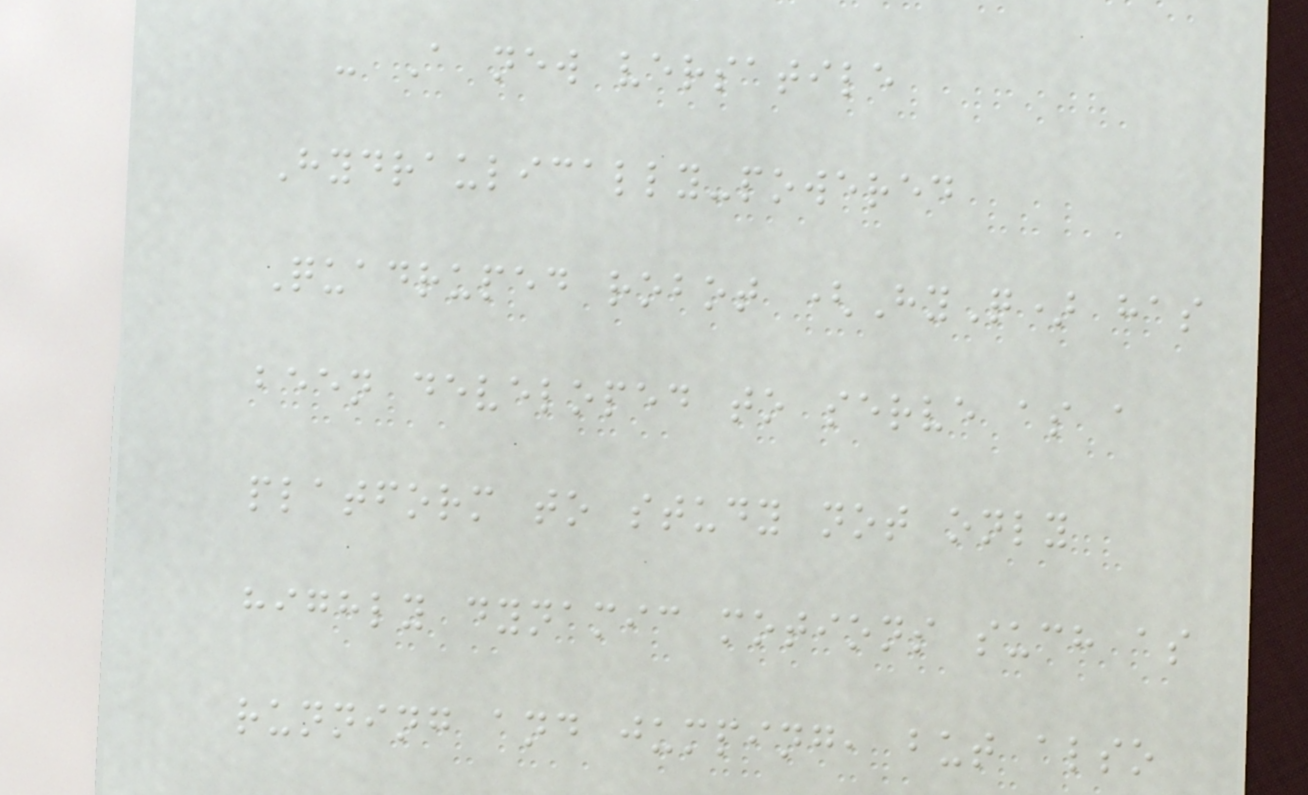- A new versatile
Hydraulically-powered
Quadruped robot (HyQ) has
been developed to serve as a
platform to study not only
highly dynamic motions such as
running and jumping, but also
